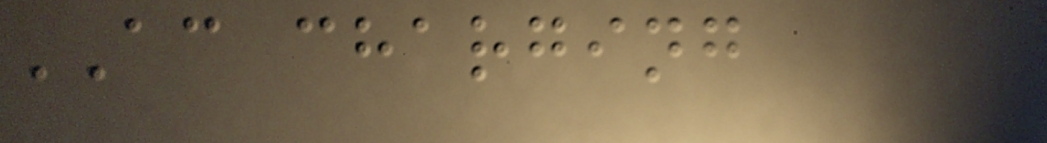AC charging
